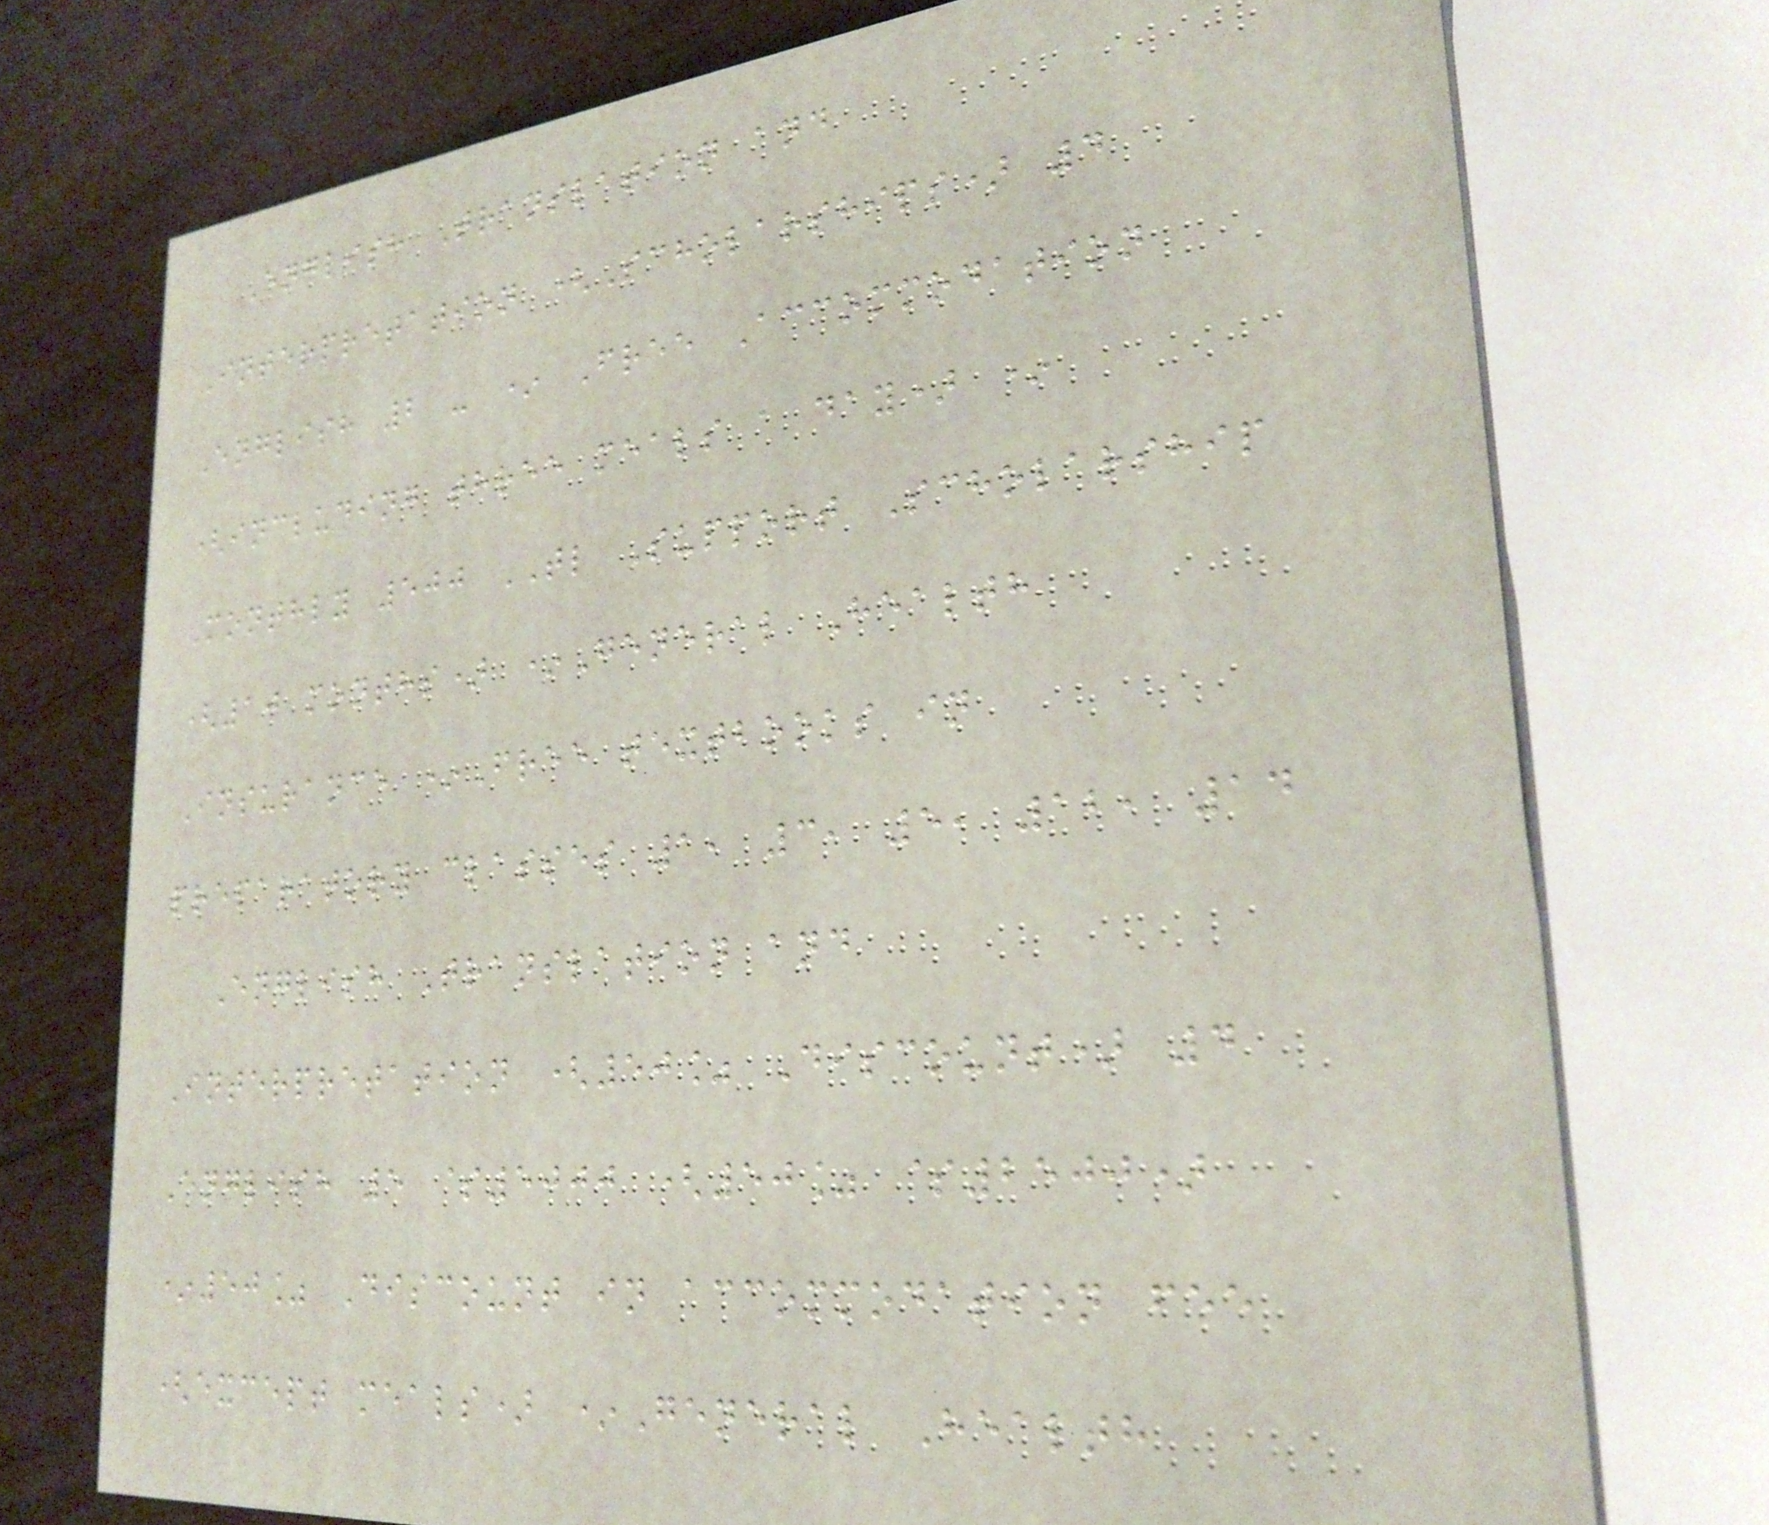English Translation and
Interpretation (Scholarships) 4
English 2 - * Free Accommodation
(including three meals a day) *
Monthly 500 TL Support Scholarship
(10 months) *General Health
Insurance *Free textbooks in
preparatory classes 1, 3, 5, 12, 14
English Translation and
Interpretation (50% Discount) 4
English 5 $5000 (50% $2500)
*50% Discount in accommodation fee
(except meals) *General Health
